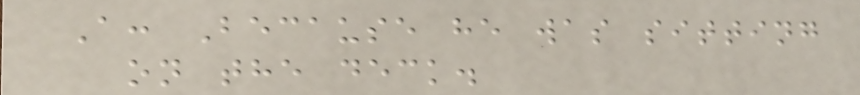A: Because he was sitting
on the deck.
